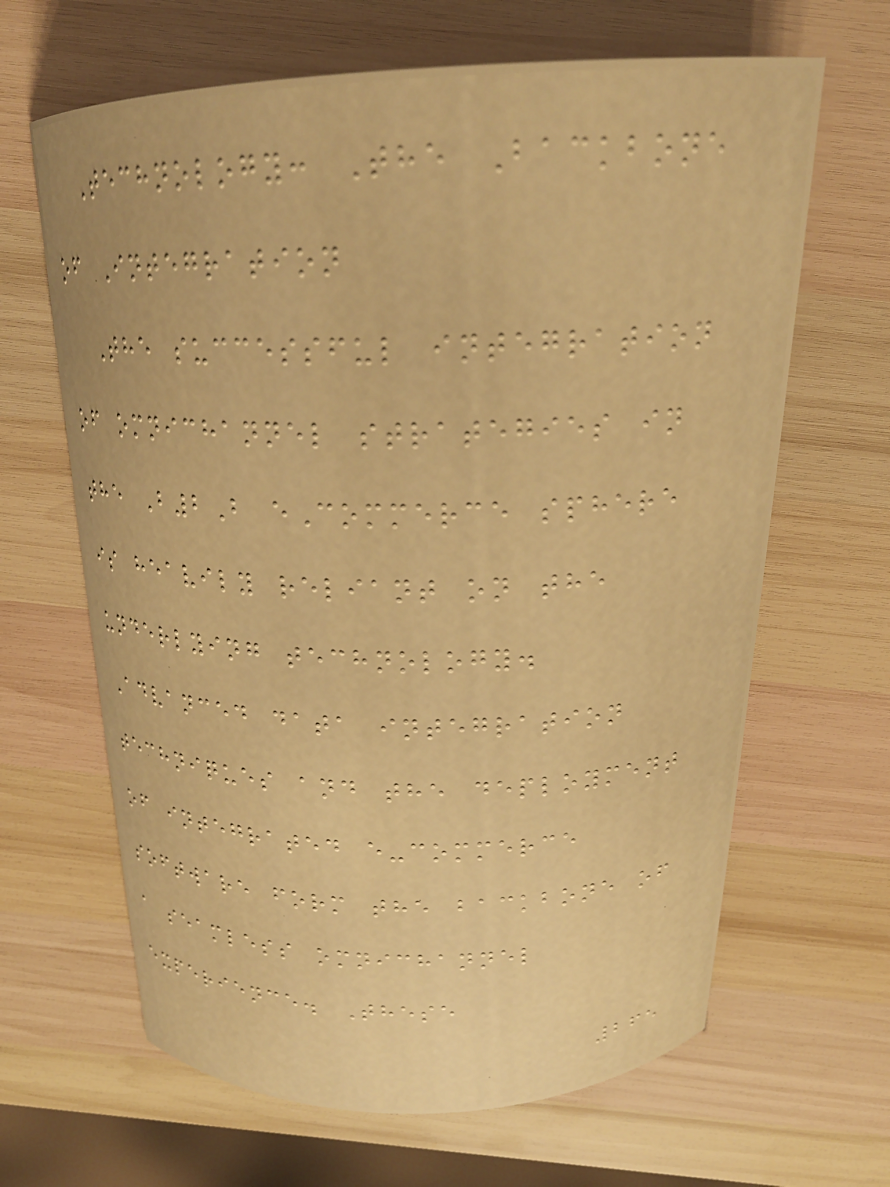Technology: The Backbone
of Integration
The successful integration
of omnichannel strategies in
the B2B eCommerce sphere
is heavily reliant on the
underlying technology.
Advanced data integration
techniques and the deployment
of integrated e-commerce
software form the backbone of
a seamless omnichannel
experience. These
265
